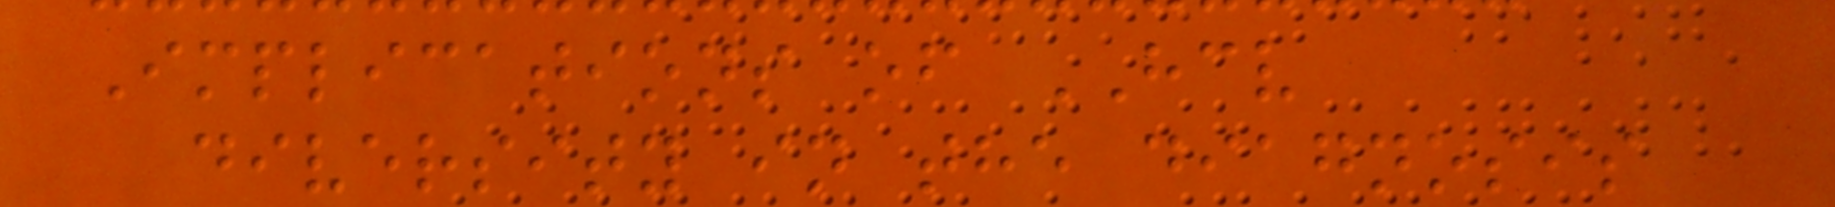Implications of HCV
diversity in the diagnosis
